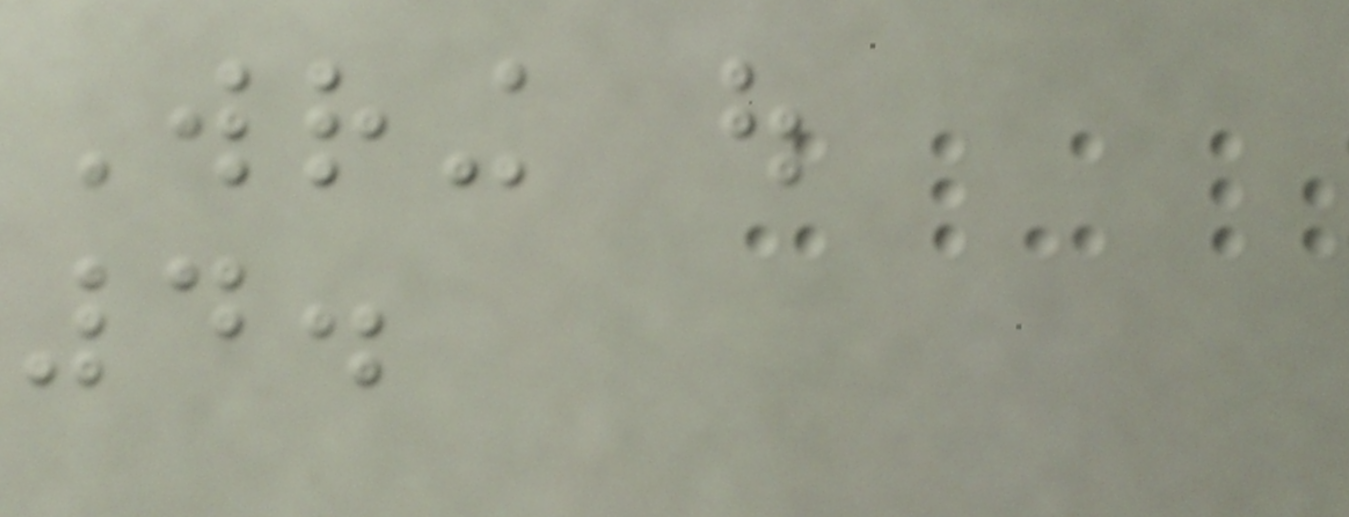Wring out
4.
